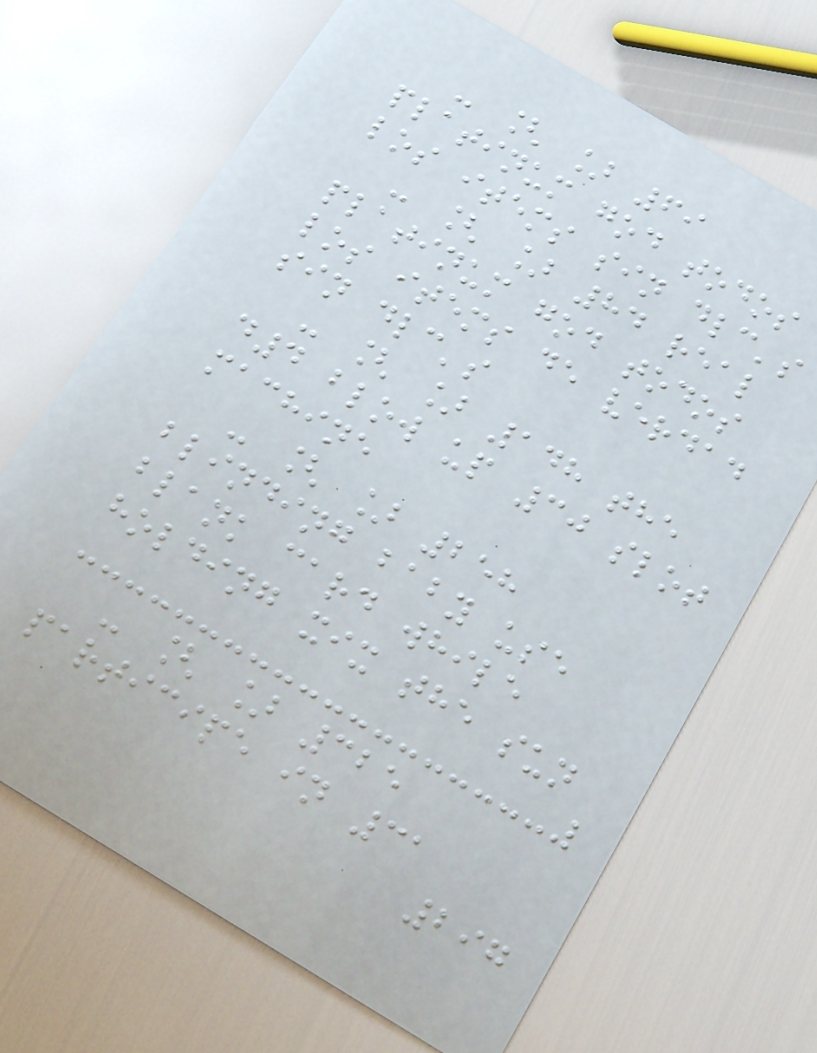- [ ] 69
platinum god todos
los items sin dlc's
- [ ] 84 real
platinum god todos
los items de verdad
sin dlc's
- [ ] 148 the
d4 blow up 30 slot
machine
- [ ] 258
blinding baby use
blank card while
holding xix the sun
- [ ] 325
participe in 31
297
